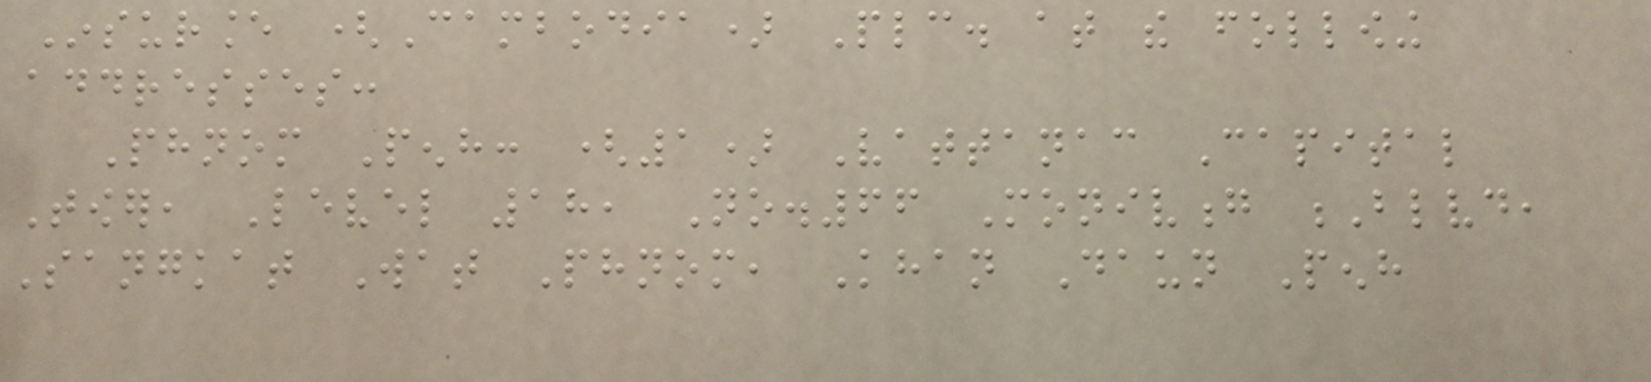Insurance (Cambodia) Plc. at the following
addresses:
Phnom Penh: (1) Vattanac Capital
Tower, Level 18, No.66 Monivong Blvd,
Sangkat Wat Phnom, Khan Daun Penh
